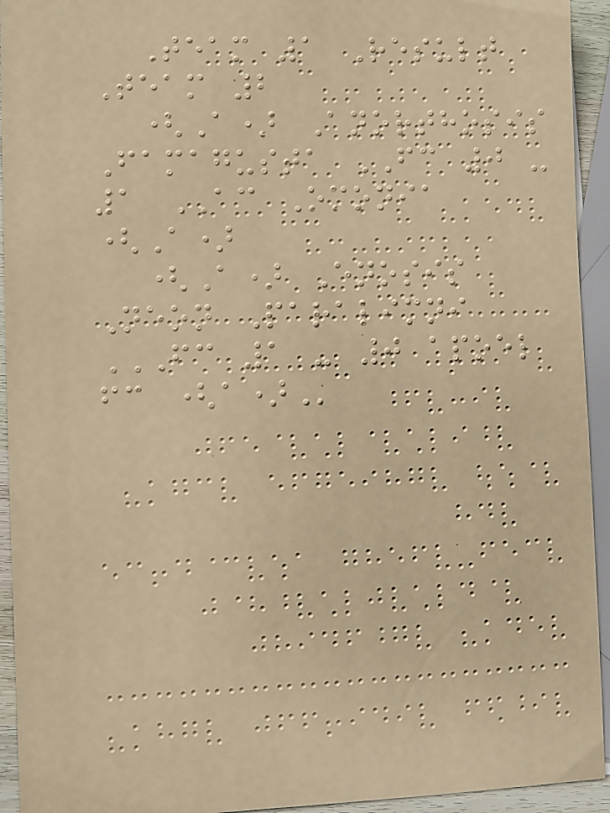Team 1 Result
Team 2
(A) Anorthosis
Famagusta FC 0 -
1 AC Omonia
(A)
(A) Enosis
Neon Paralimni
FC 1 - 0 APOEL
FC (A)
